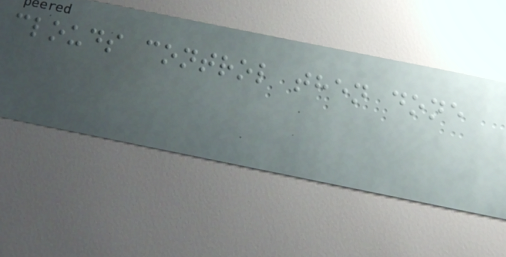clouds control then done
